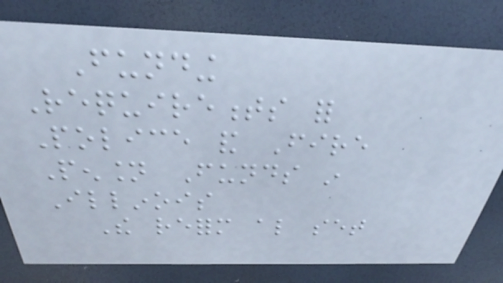Funding
Requirements for
Police and Fire
Pension Funds in
Illinois
The reform also set
